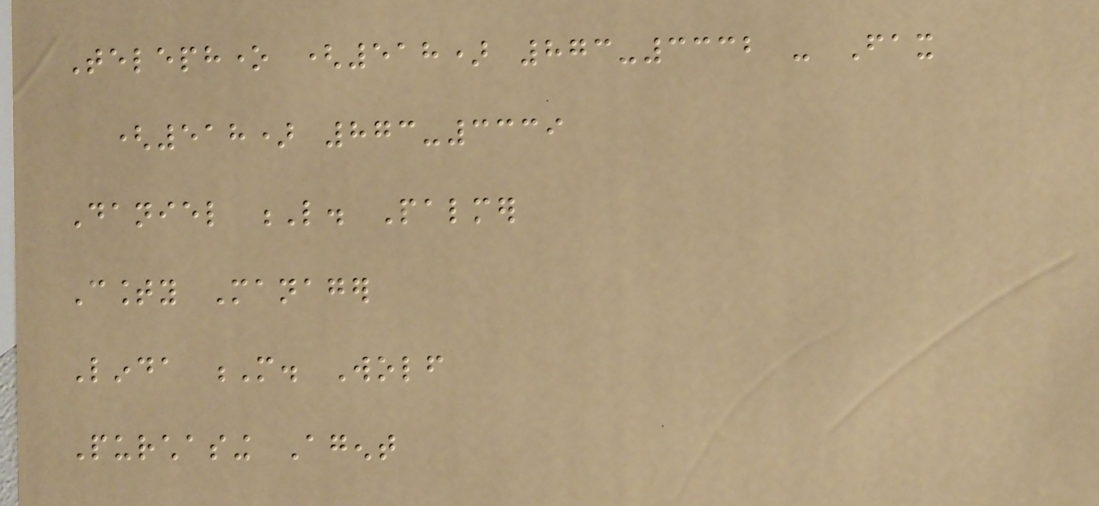Telephone (518) 873-3332 - Fax
(518) 873-3339
Daniel L. Palmer
County Manager
Linda M. Wolf
Purchasing Agent
